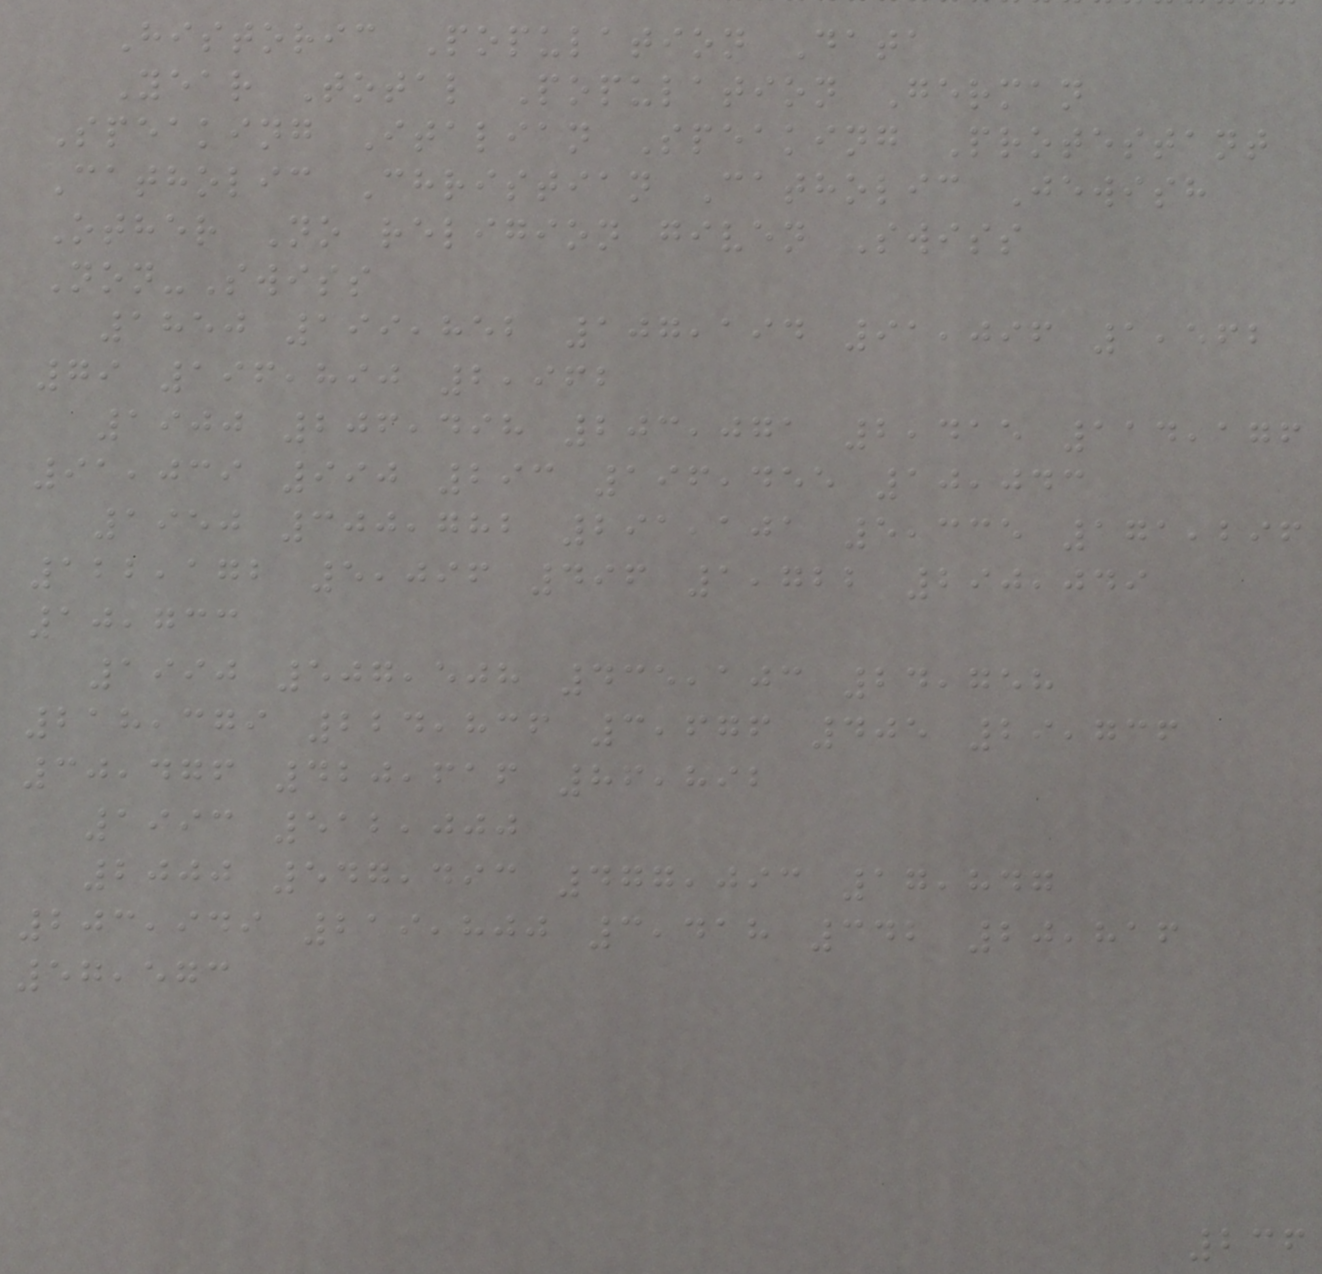Historic Population Data
Year Total Population German
Speaking Italian Speaking Protestant
Catholic Christian Catholic Jewish
Other No religion given Swiss
Non-Swiss
1850 199,852 107,194 91,096 1,562
79 196,890 2,962
1900 206,498 203,071 2,415 114,176
91,039 990 293 196,455 10,043
1950 300,782 291,101 5,335 171,296
122,172 5,096 496 1,722 290,049
10,733
1990 507,508 435,103 24,758
218,379 224,836 3,676 405 29,736
30,476 420,616 86,892
1993 512,000
2000 547,493 477,093 17,847
203,949 219,800 3,418 342 20,816
57,573
236
